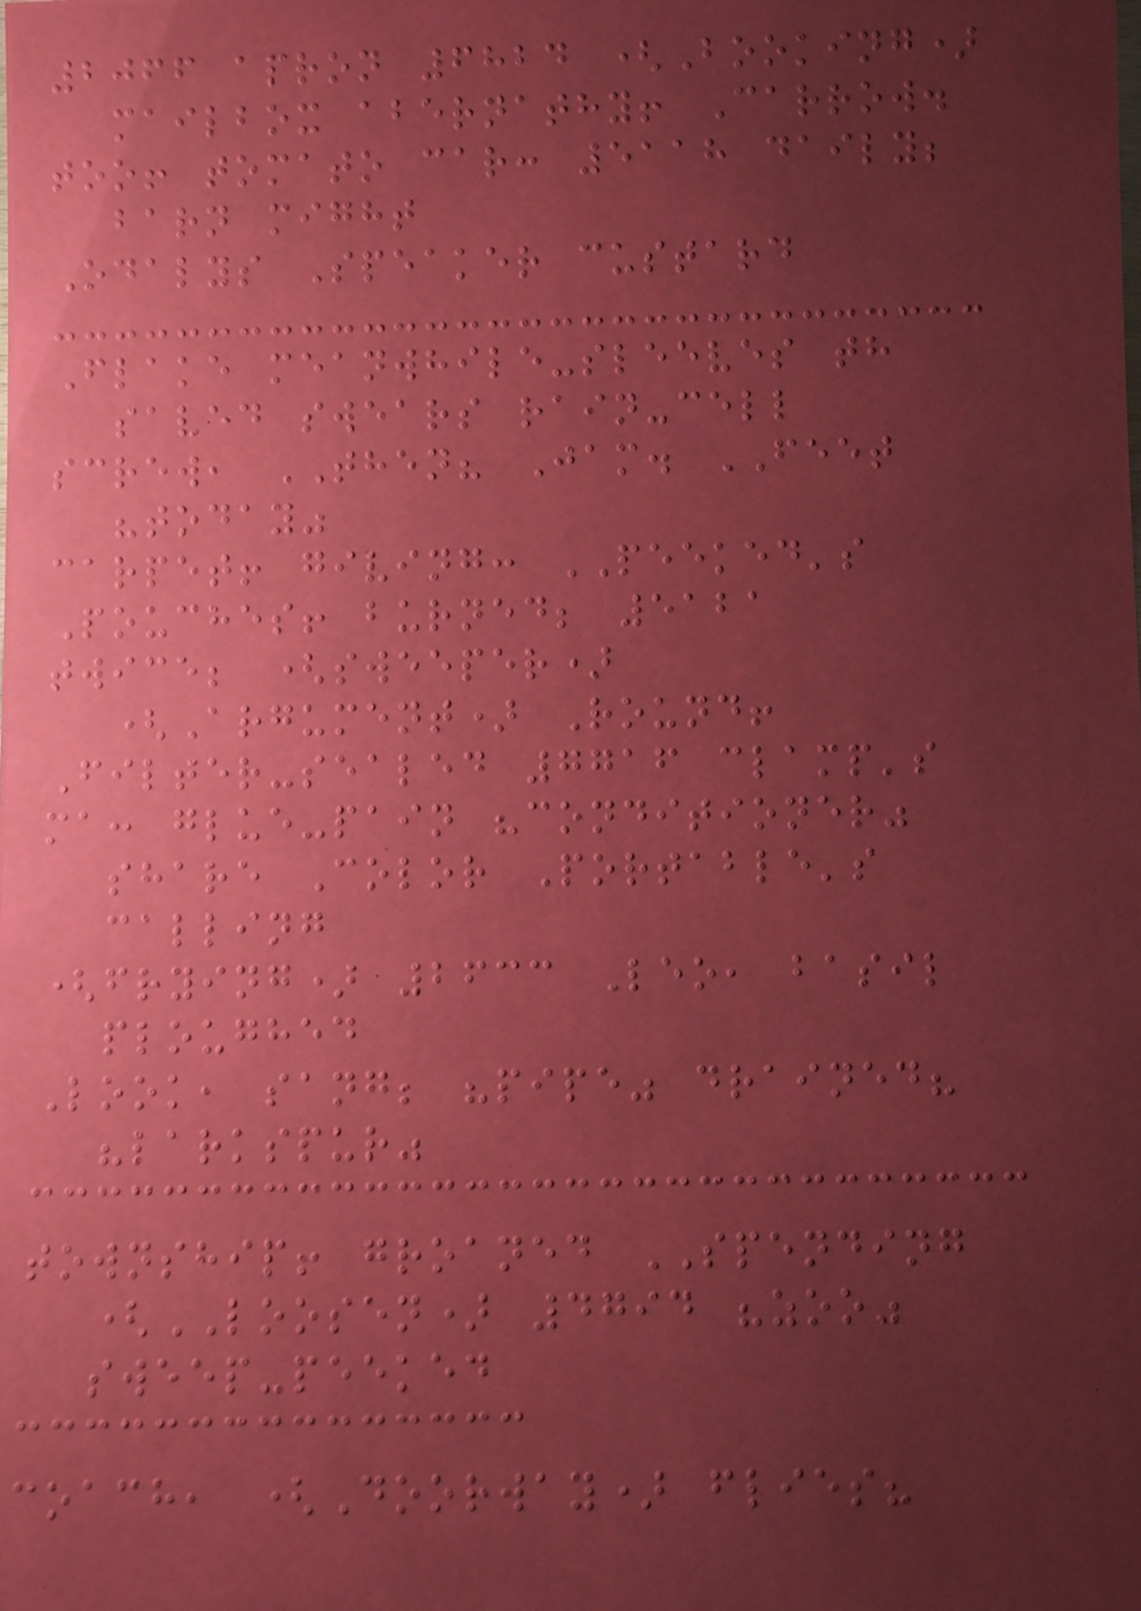2066 apron 6824 (Booking)
mailbox abernathy! Carrow.
too! tomato car: 5118 daily;
barn might
Odalys Speaker custard
Flake meanwhile-sleeves th
saved swears rain-cell
screw, THEN? Jam. FEET
"today"
carpet! giving: PEEKED's
Pouches! burned; 5121
twice; (sweeper)
(Argument) Round!
Filter-sealed 7716 clamp's
ma: glue-pain "conditioner"
share Color Portable's
calling
(frying) 2633 Leo, basil
ploughed
Look, sang; "pipe" drained?
"larkspur"
township! groaned SPENDING
(LOOSEN) 4794 "zoo"
sweep-peeked
coach, (Doorway) flies?
